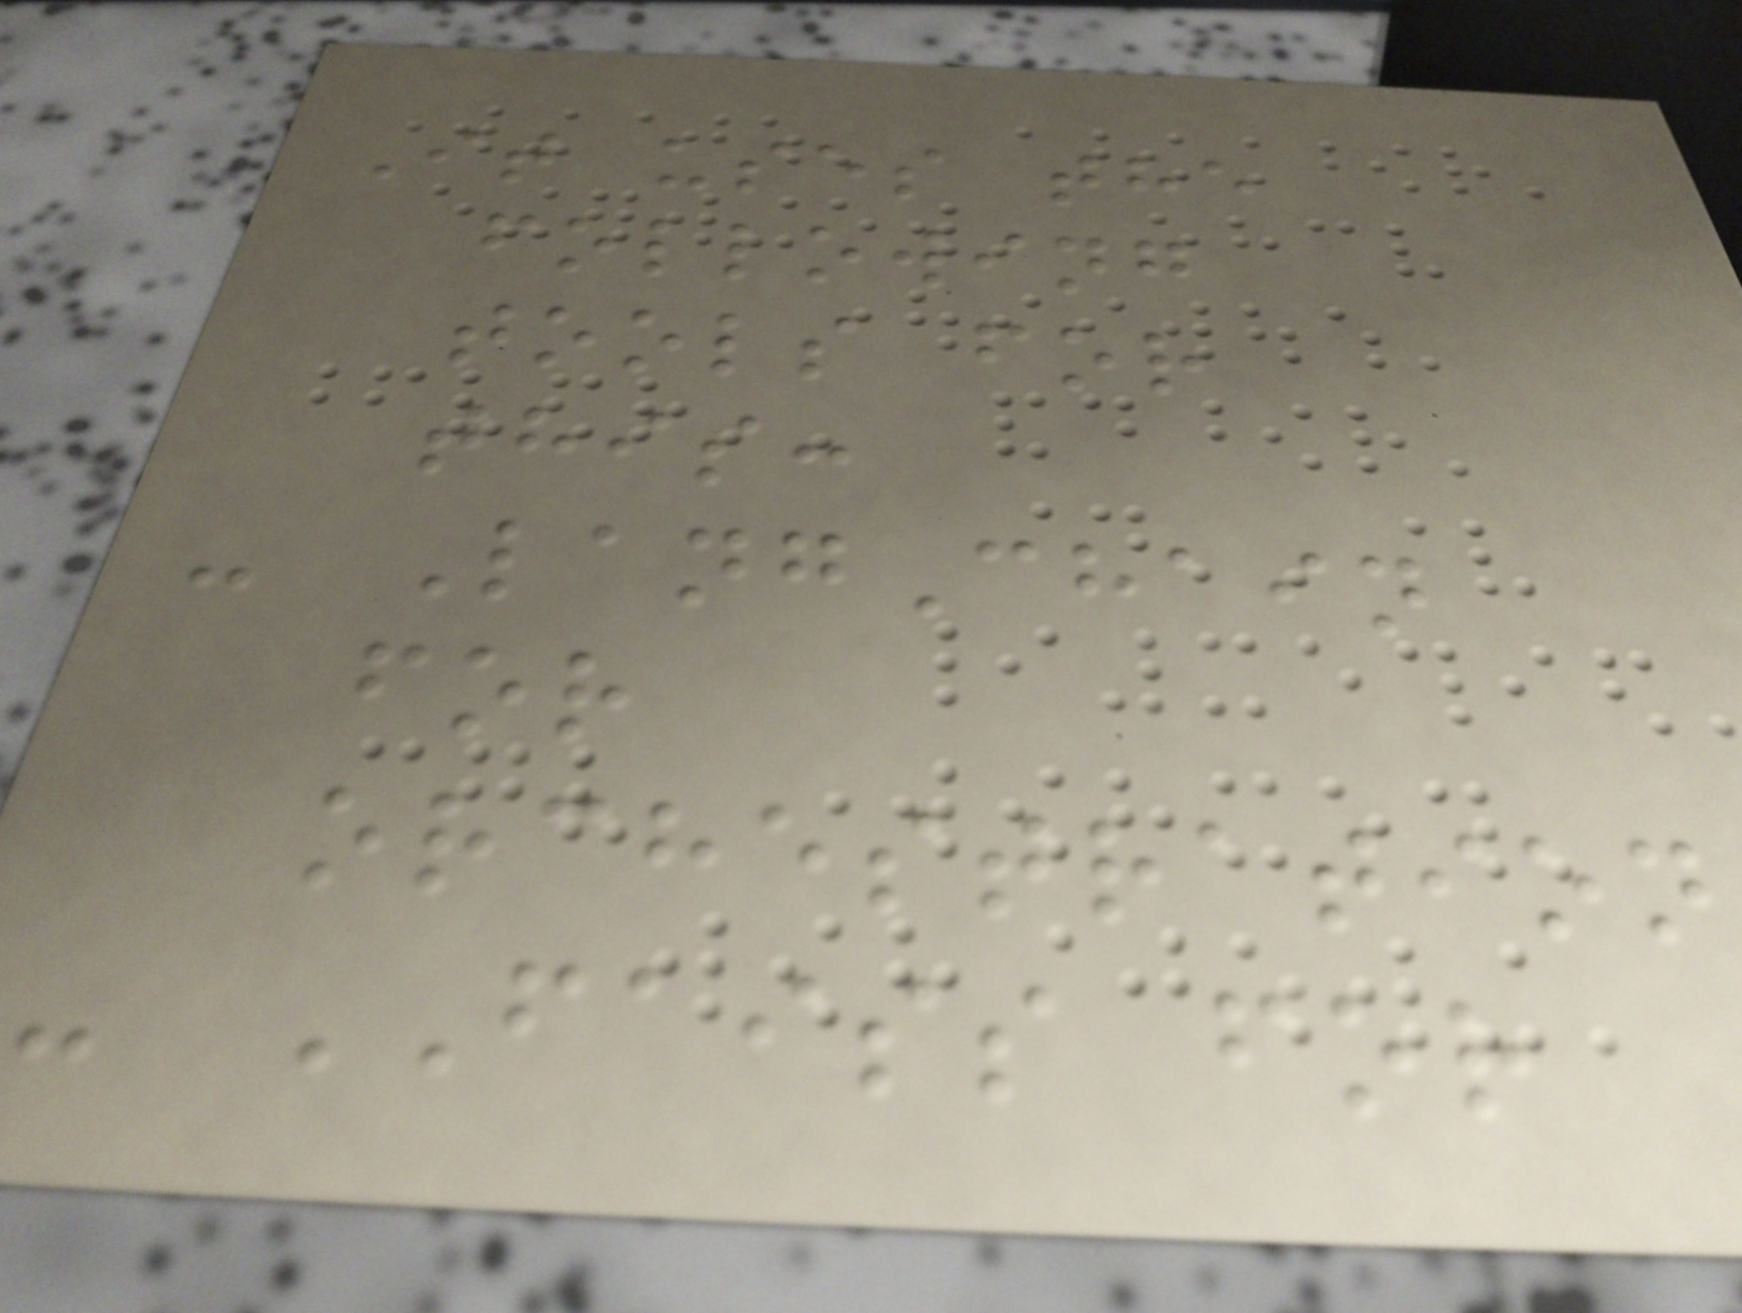It uses the
following
tools for
this:
- LangChain
for
orchestration
- FAISS for
